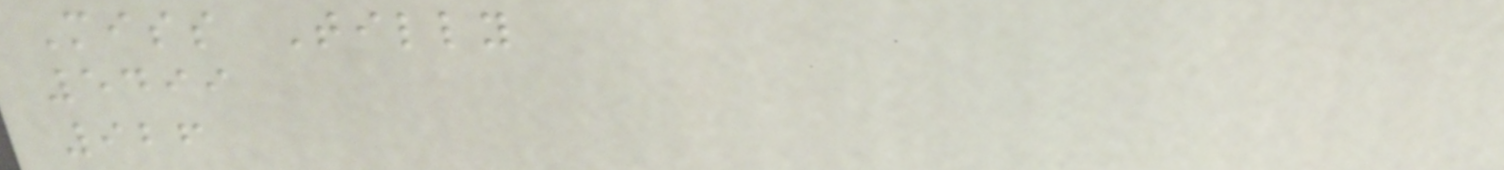Miss Tilly
5499
926
